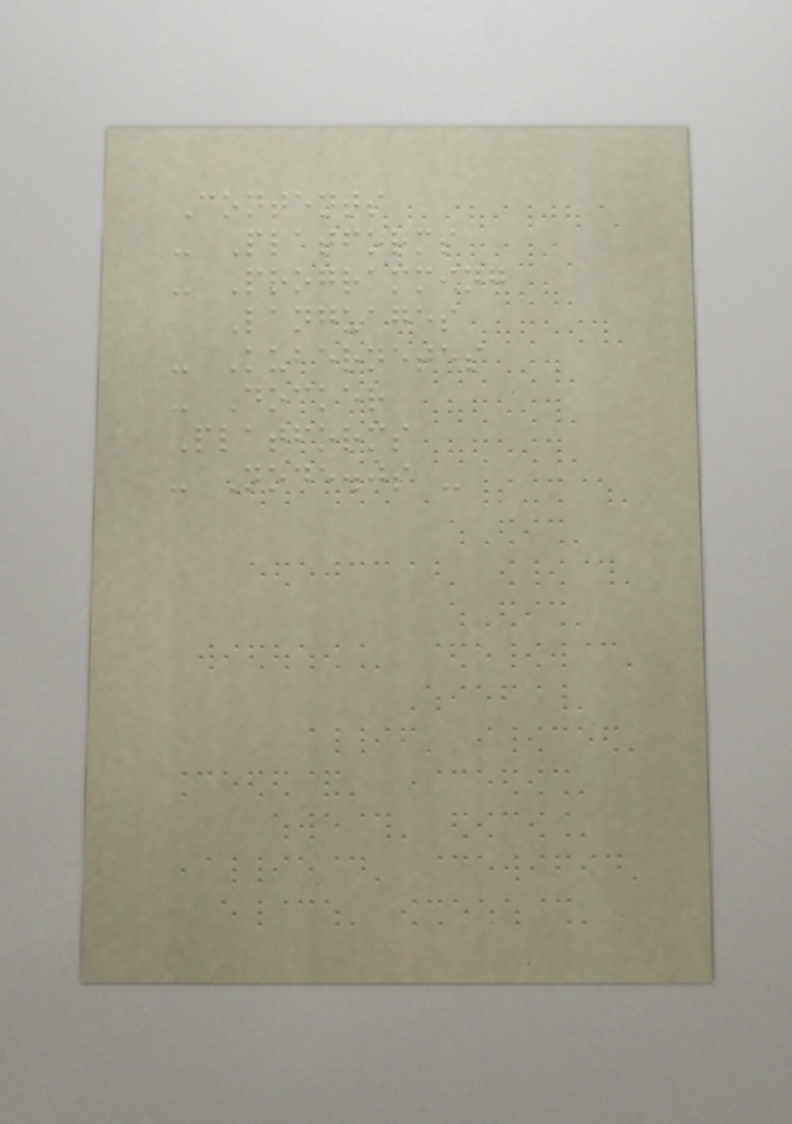Contents
- Platforms
- Programming
Languages
- Kubernetes
- Docker
Platforms
- Node.js -
